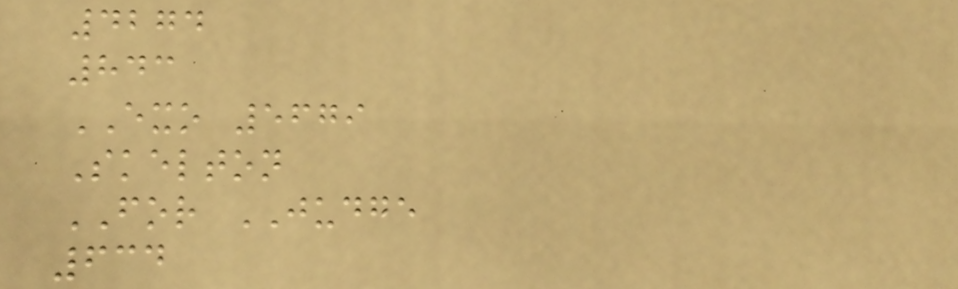4274
843
EXO 5679
Skelton
FOR JUDGE
634
